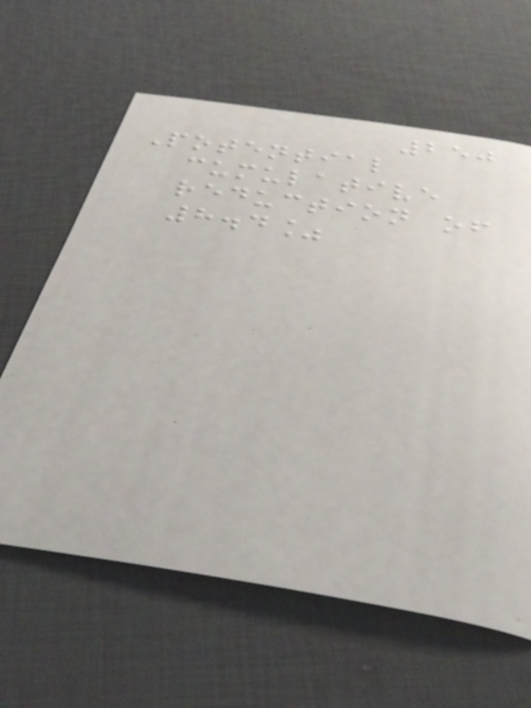250
Potential
cumulative
reduction of
8.4%
